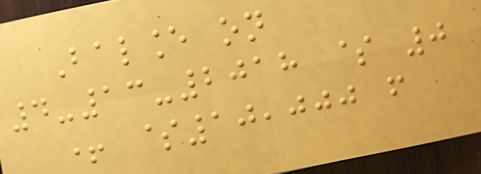Balance on
4-13-2018 $ 0
+ $10,000 from
